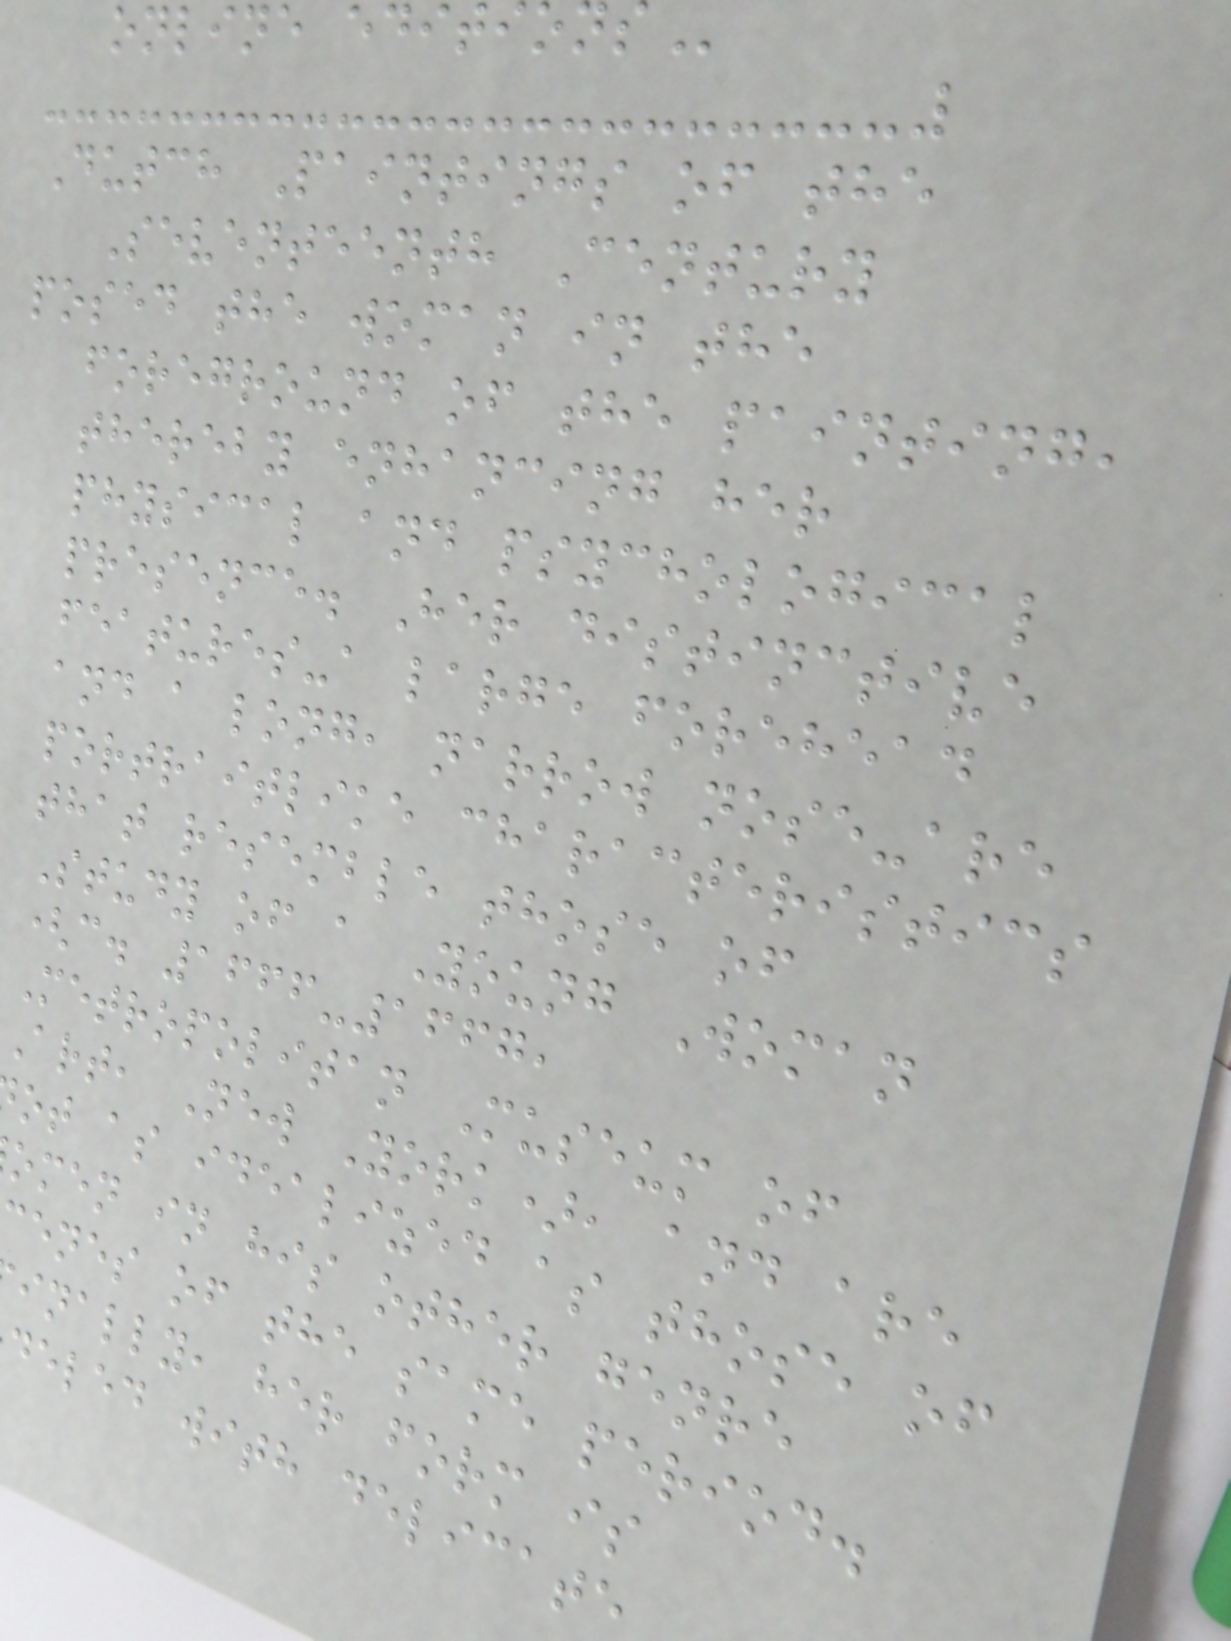online
Dutch Paintings of the
Seventeenth Century
posed the woman in the
foreground of the painting,
thereby enhancing her
physical and psychological
presence. Her distinctive
features-a large forehead
and a long, narrow nose-are
portraitlike characteristics
that resemble those of
Study of a Young Woman
(c. 1666-1667,
Metropolitan Museum of
Art, New York), and are
ot as idealized as those of
omen in his other genre
enes of the same period.
inally, her form is
deled with delicate
